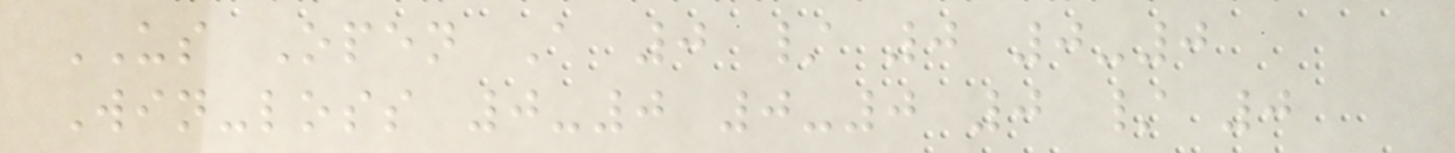US Open A 0 / 0 0-0
Win-loss 0-0 0-0 0 / 0
